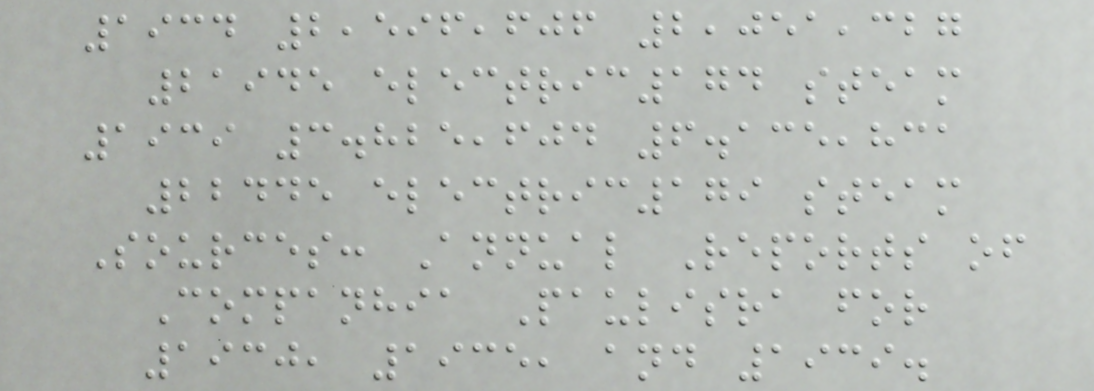1934 2,596,606 2,051,327
21945 electric174 steam
1939 3.825,604 6.135,831
22445 electric179 steam
Sources: Annual Reports of
Companhia Paulisra for
1930, 1935, and 1939.
